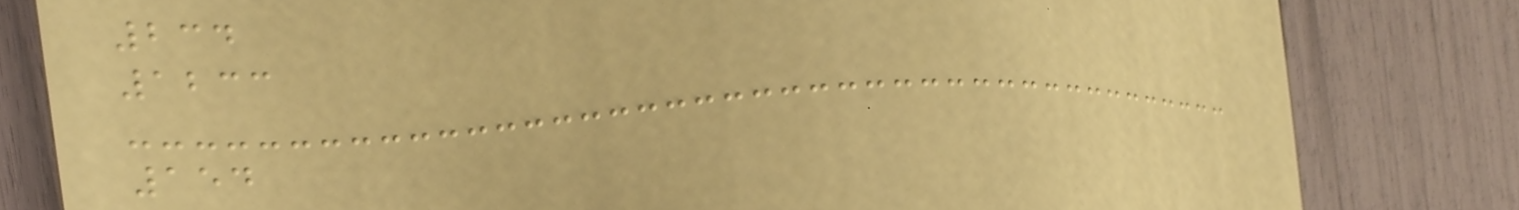234
1233
154
